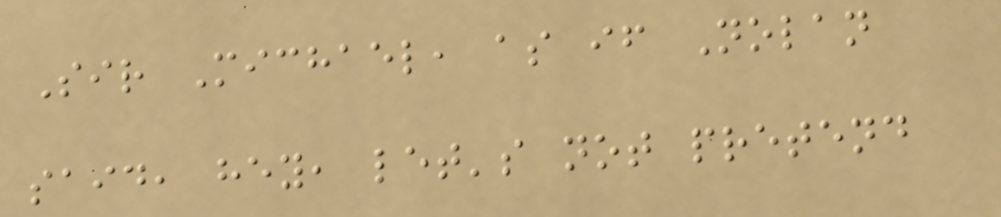Sir Michael, as if Nolan
said, hey, let's not pretend
